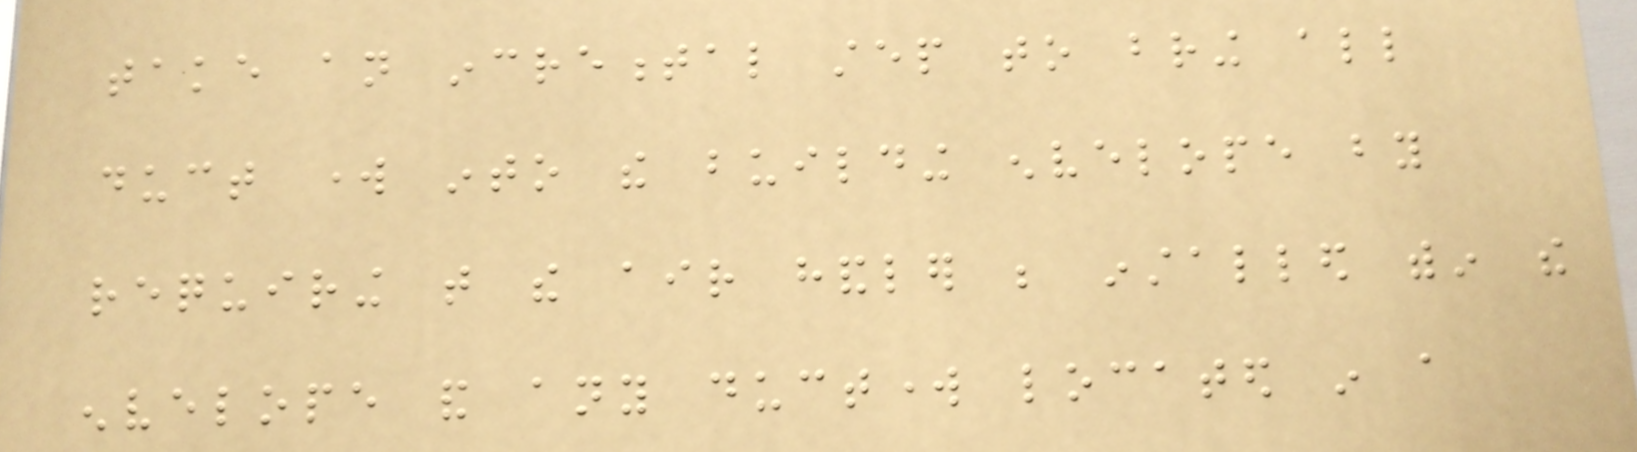take an incremental step to bring all
duct work into the building envelope by
requiring that the air handler be installed within the
envelope and any ductwork located in a
